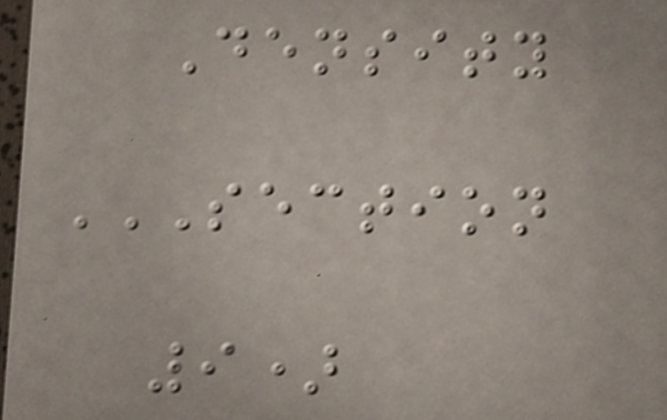Density
SECTION
9)
